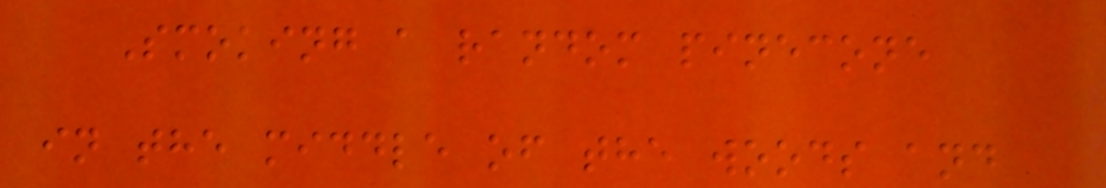Smoking a random pinecone
in the middle of the woods and
